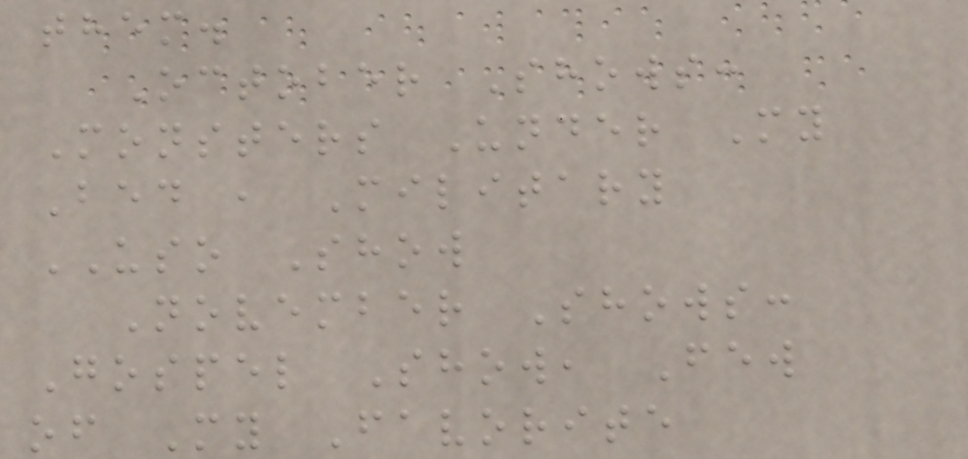them.
October Shows:
Monsters Under My
Bed , Military
USO Show
November Shows:
Gospel Show, Few
of My Favorite
